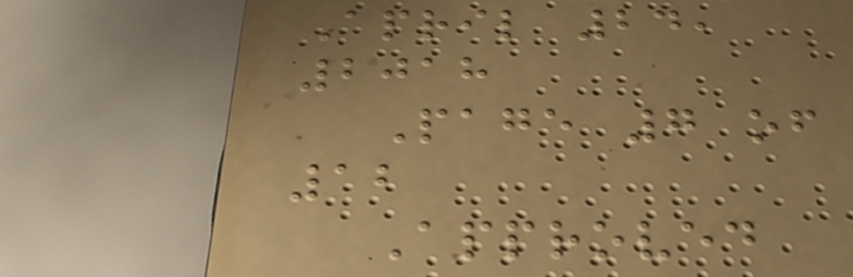April 24,
2018
Page 7 of
12
Approved
